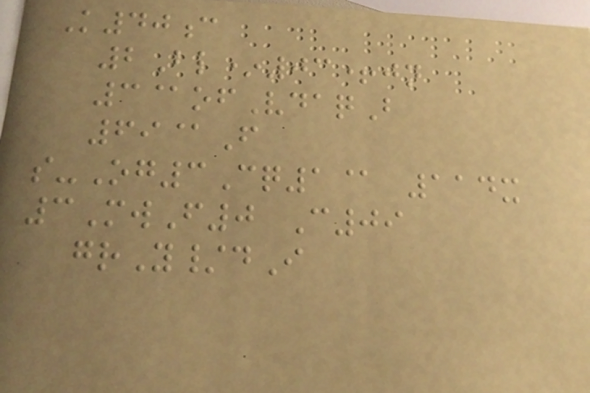K40c
2Bl*03+jn
3@ofVdaqB
69@F
s-Og3Cq1@ 114x
3MwF0 C09
grY/dI
